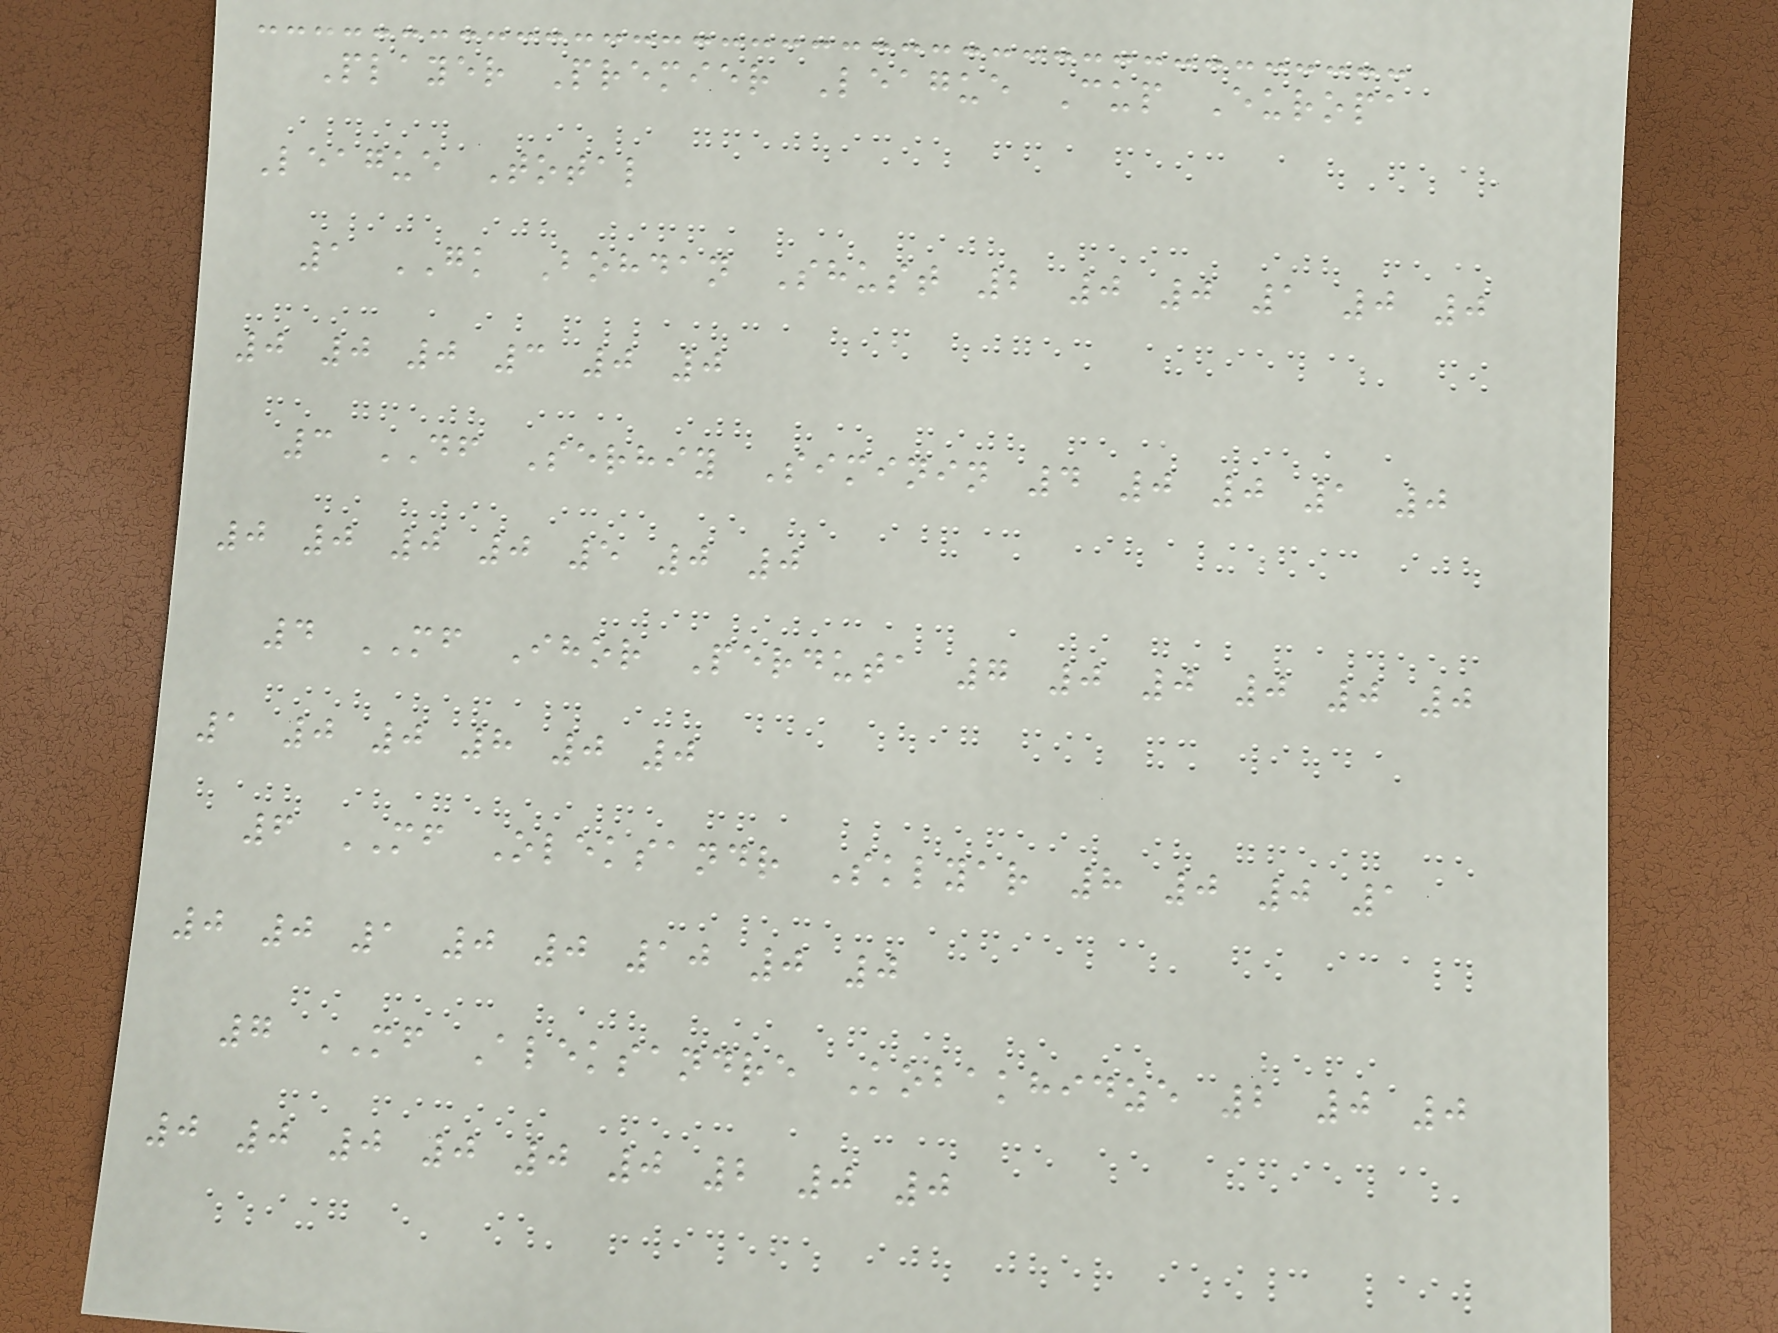Player Premier League Cup Europa
League Total
1 GK Bohdan Shust 2 0 0 1 0 0
0 0 0 3 0 0
3 DF Serhiy Siminin 4 0 0 1 0
0 0 0 0 5 0 0
4 MF Ihor Perduta 7 0 0 0 0 0
1 0 0 8 0 0
6 MF Oleksandr Sklyar 8 0 0 1
0 0 1 0 0 10 0 0
7 MF Aleksandre Kobakhidze 2 0 0
0 0 0 0 0 0 2 0 0
